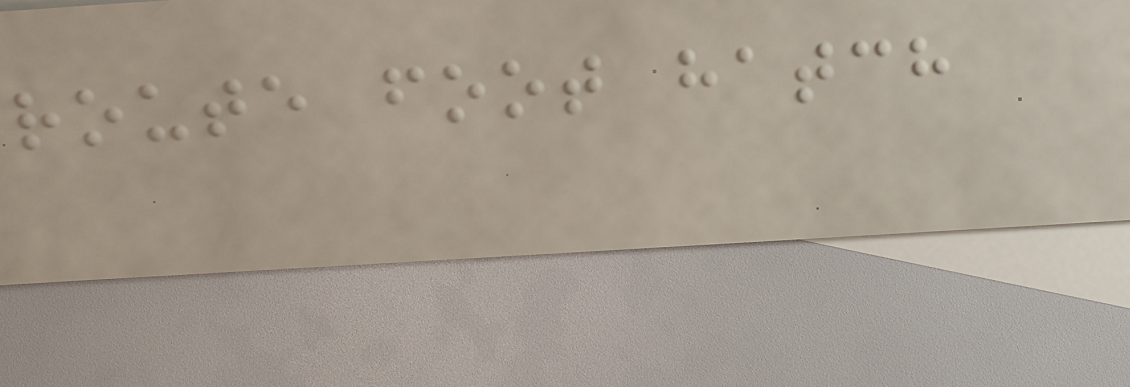route foot hatch
